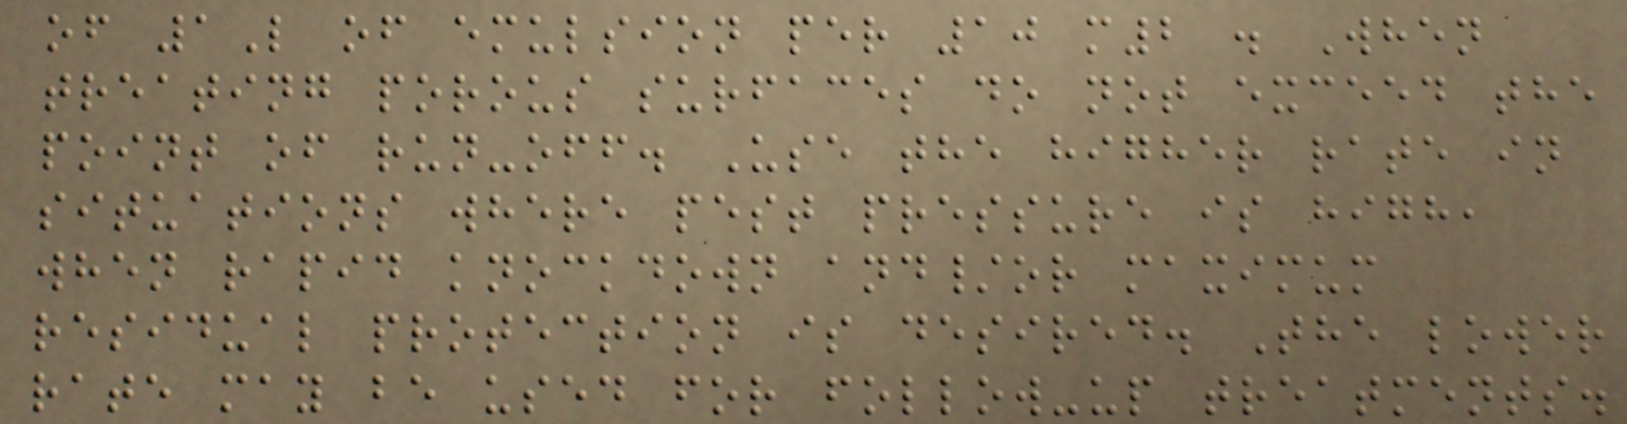of 1L of emulsion per 10 m2 . When
treating porous surfaces do not exceed the
point of run-off. Use the higher rate in
situations where pest pressure is high,
when rapid knockdown and/or maximum
residual protection is desired. The lower
rate may be used for follow-up treatments.
